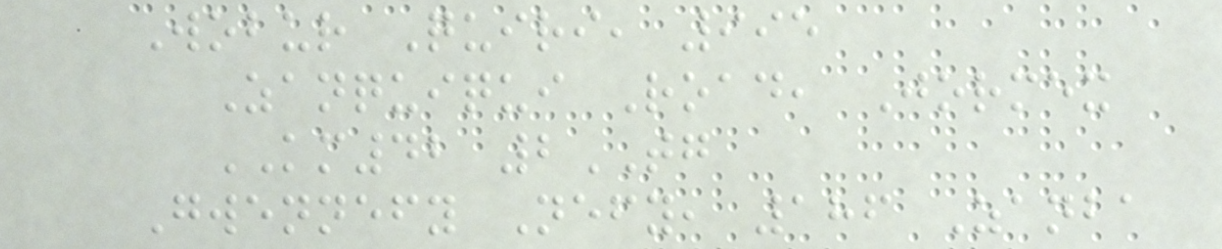Wobur Quiri, 995
Zanquiqui Road, Jormex
KM42 2TG
Gwennefy Nefy, 186 Zanba
